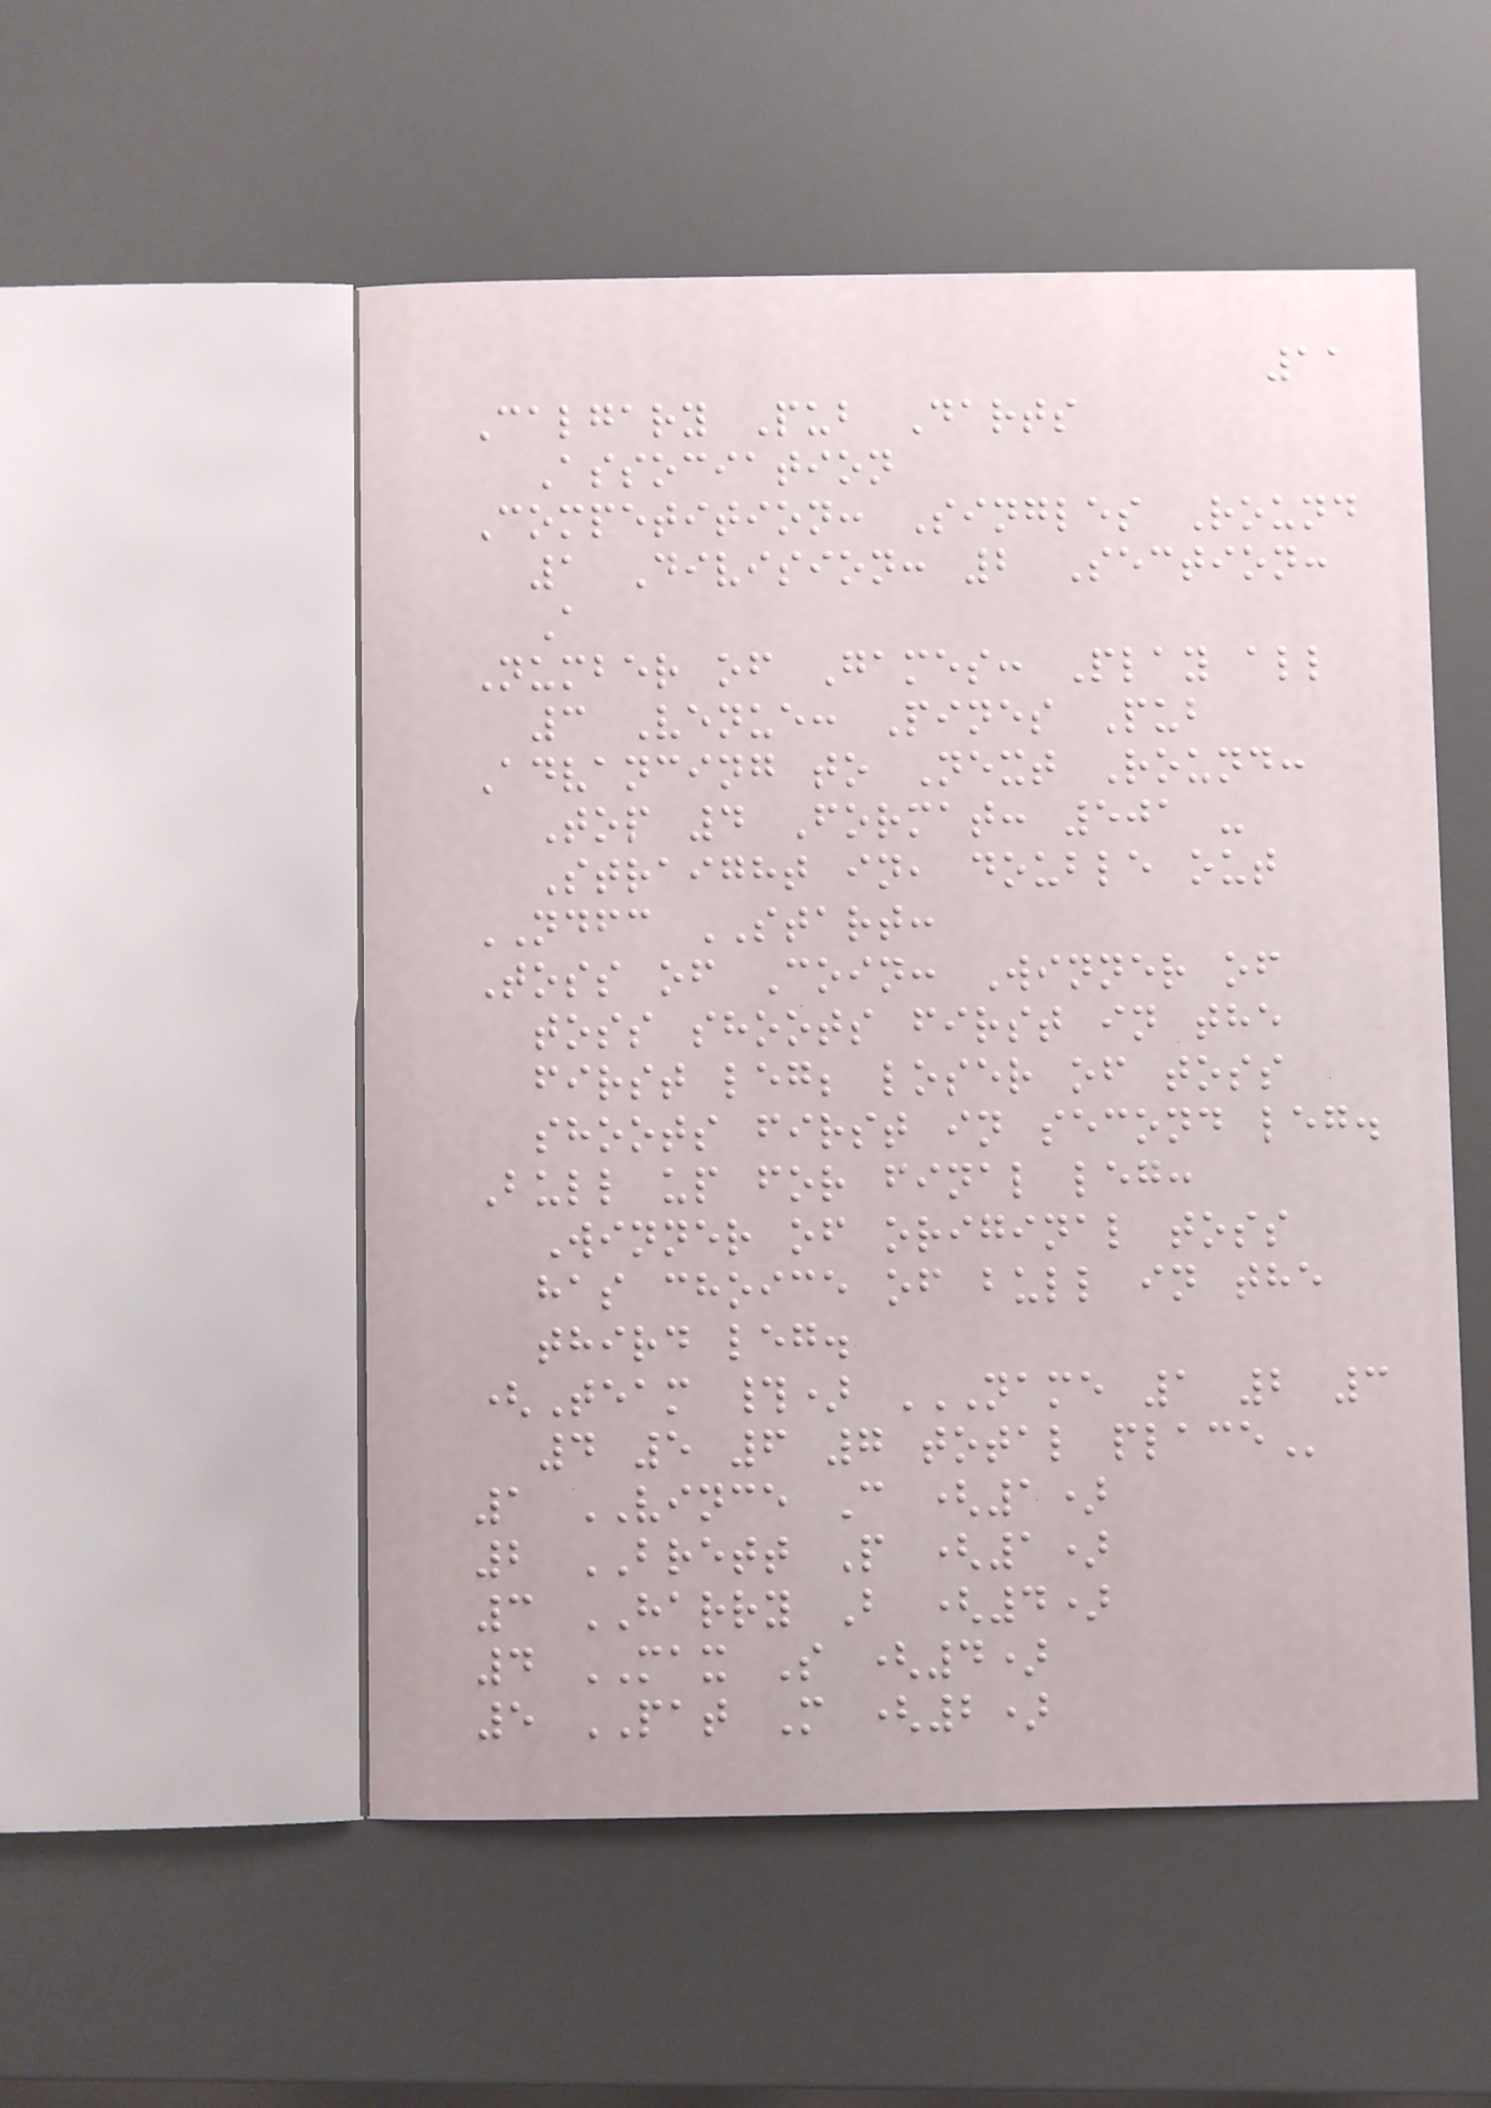11
Calgary Pub Darts
Association
Competition: Singles Round
1 Division: 2 Section:
A
Number of Games: Play all
3 Venue: Pines Pub
Advancing to Next Round:
Top 4 Format: 501 -
Straight in, double out
NDFC START:
Toss of Coin: Winner of
toss shoots first in the
first leg; loser of toss
shoots first in second leg.
Bull up for final leg:
Winner of original toss
has choice of bull in the
third leg.
(Team #) NAME 1 2 3
4 5 6 7 TOTAL PLACE
1 VINCE C (1)
2 BRETT P (1)
3 HARRY B (4)
4 MAX S (4)
5 PAT M (2)
